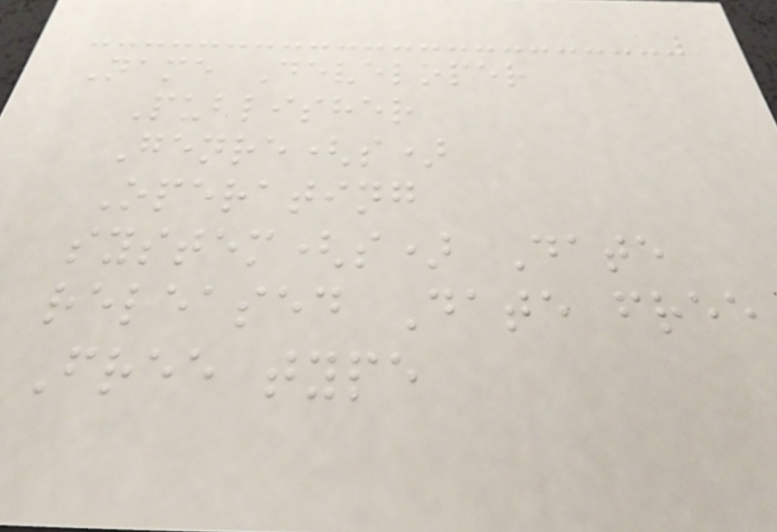Name Developer
Publisher
Genre(s)
Operating
system(s) Date
released Date free
Free type
